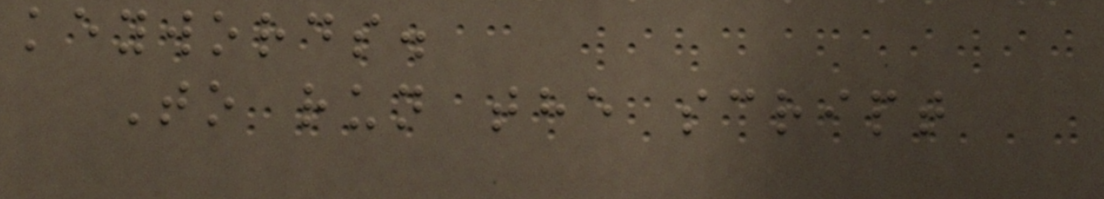keywords.
To run the script
